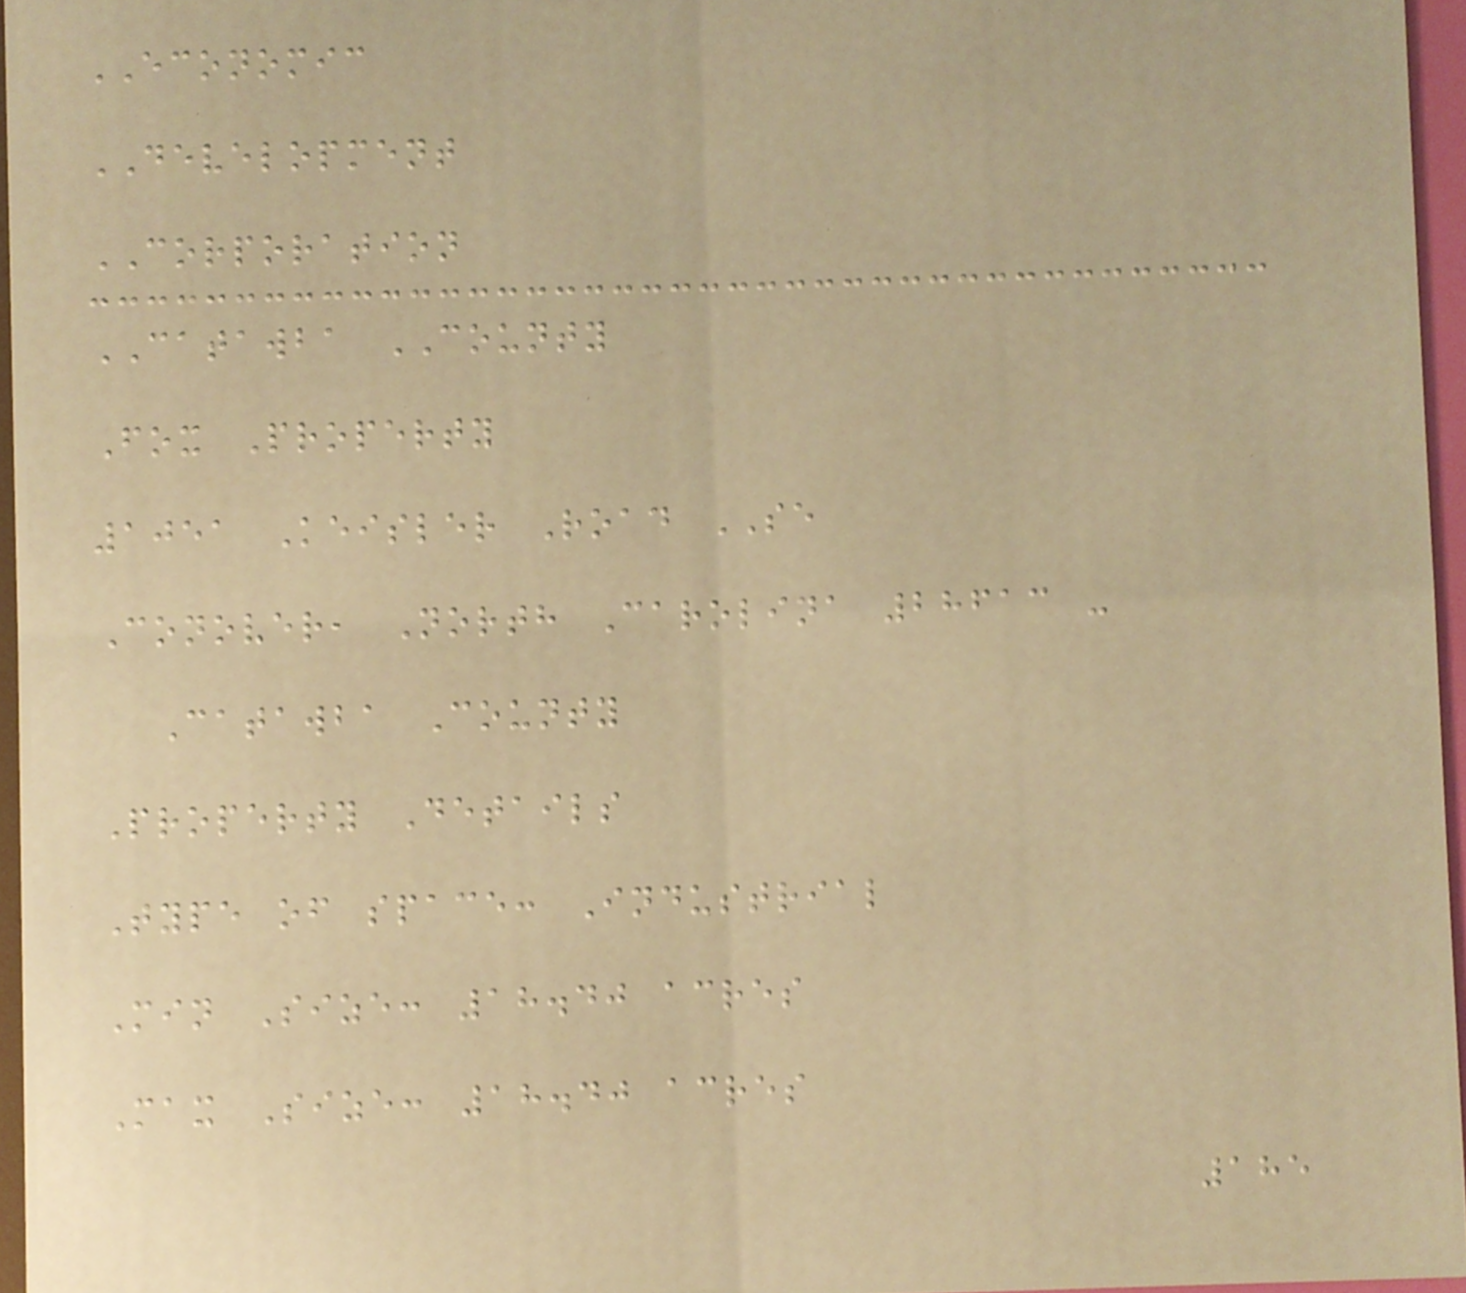ECONOMIC
DEVELOPMENT
CORPORATION
CATAWBA COUNTY
Fox Property
1051 Keisler Road SE
Conover, North Carolina 28613 -
Catawba County
Property Details
Type of space: Industrial
Min Size: 18.40 acres
Max Size: 18.40 acres
185
